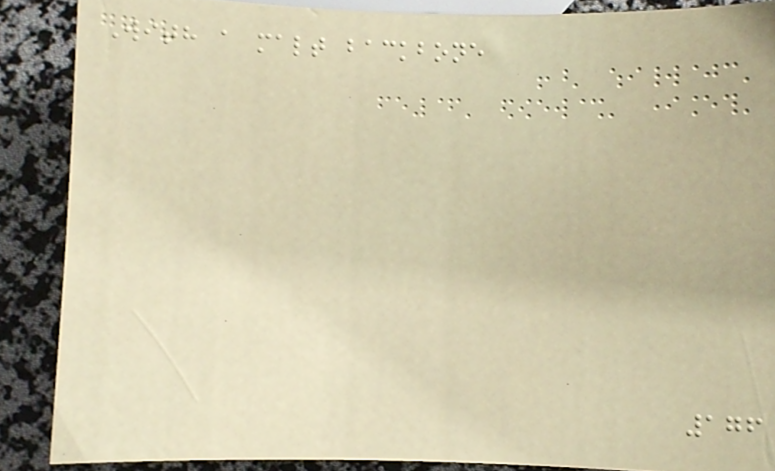With a malt backbone
176
